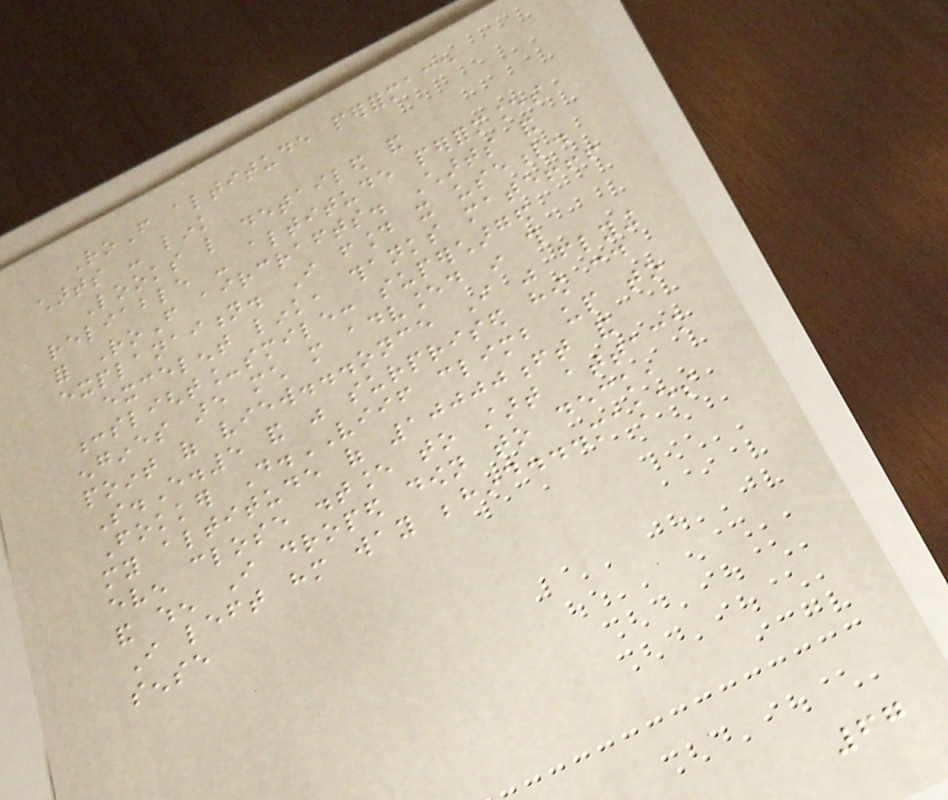RoF altitude performace
charts - link
Looks like detailed and
reliable - altitude performances
for RoF aircrafts. Charts and
explanaition. I found it useful.
excelent link, thanks mate!!!
:slight_smile: supercharged
engines are much more advanced in this
point of view...once I was flying
S.E.5 and was surprised how could
Fokker D.VIIF climb up to
my altitude of 10000ft and
even close distance to start attack
and when I droped down to deck,
I left him way behind...makes
sense
67
